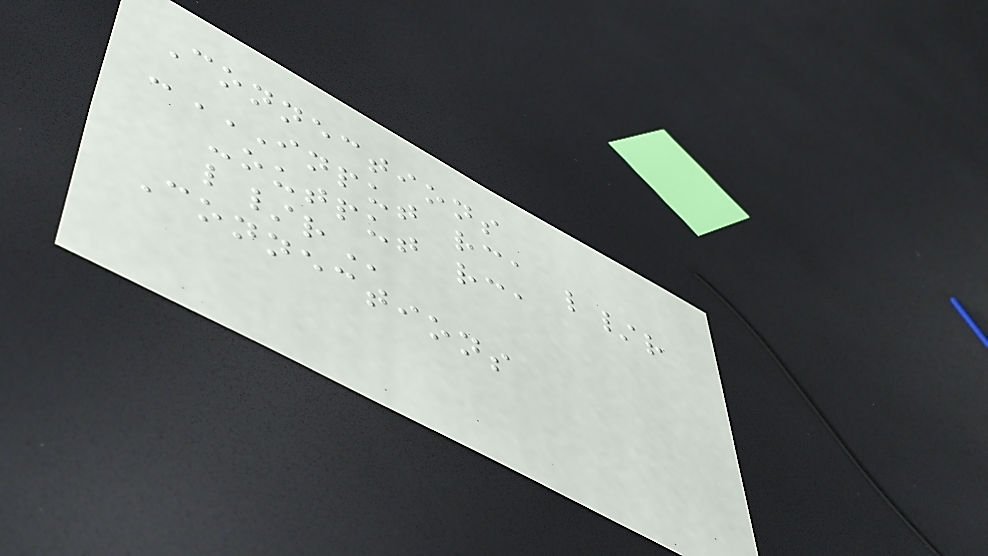Connections
-INPUT RCA L/R
-OUTPUT RCA
L/R
Connections
